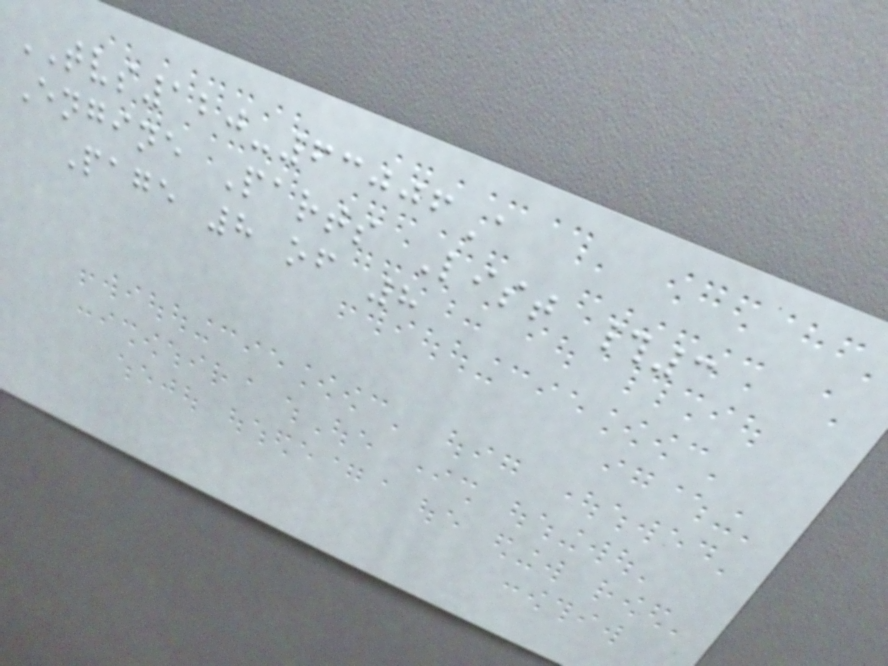TVS120-63006A
Engine Parts List #3
Page 8 of 8
